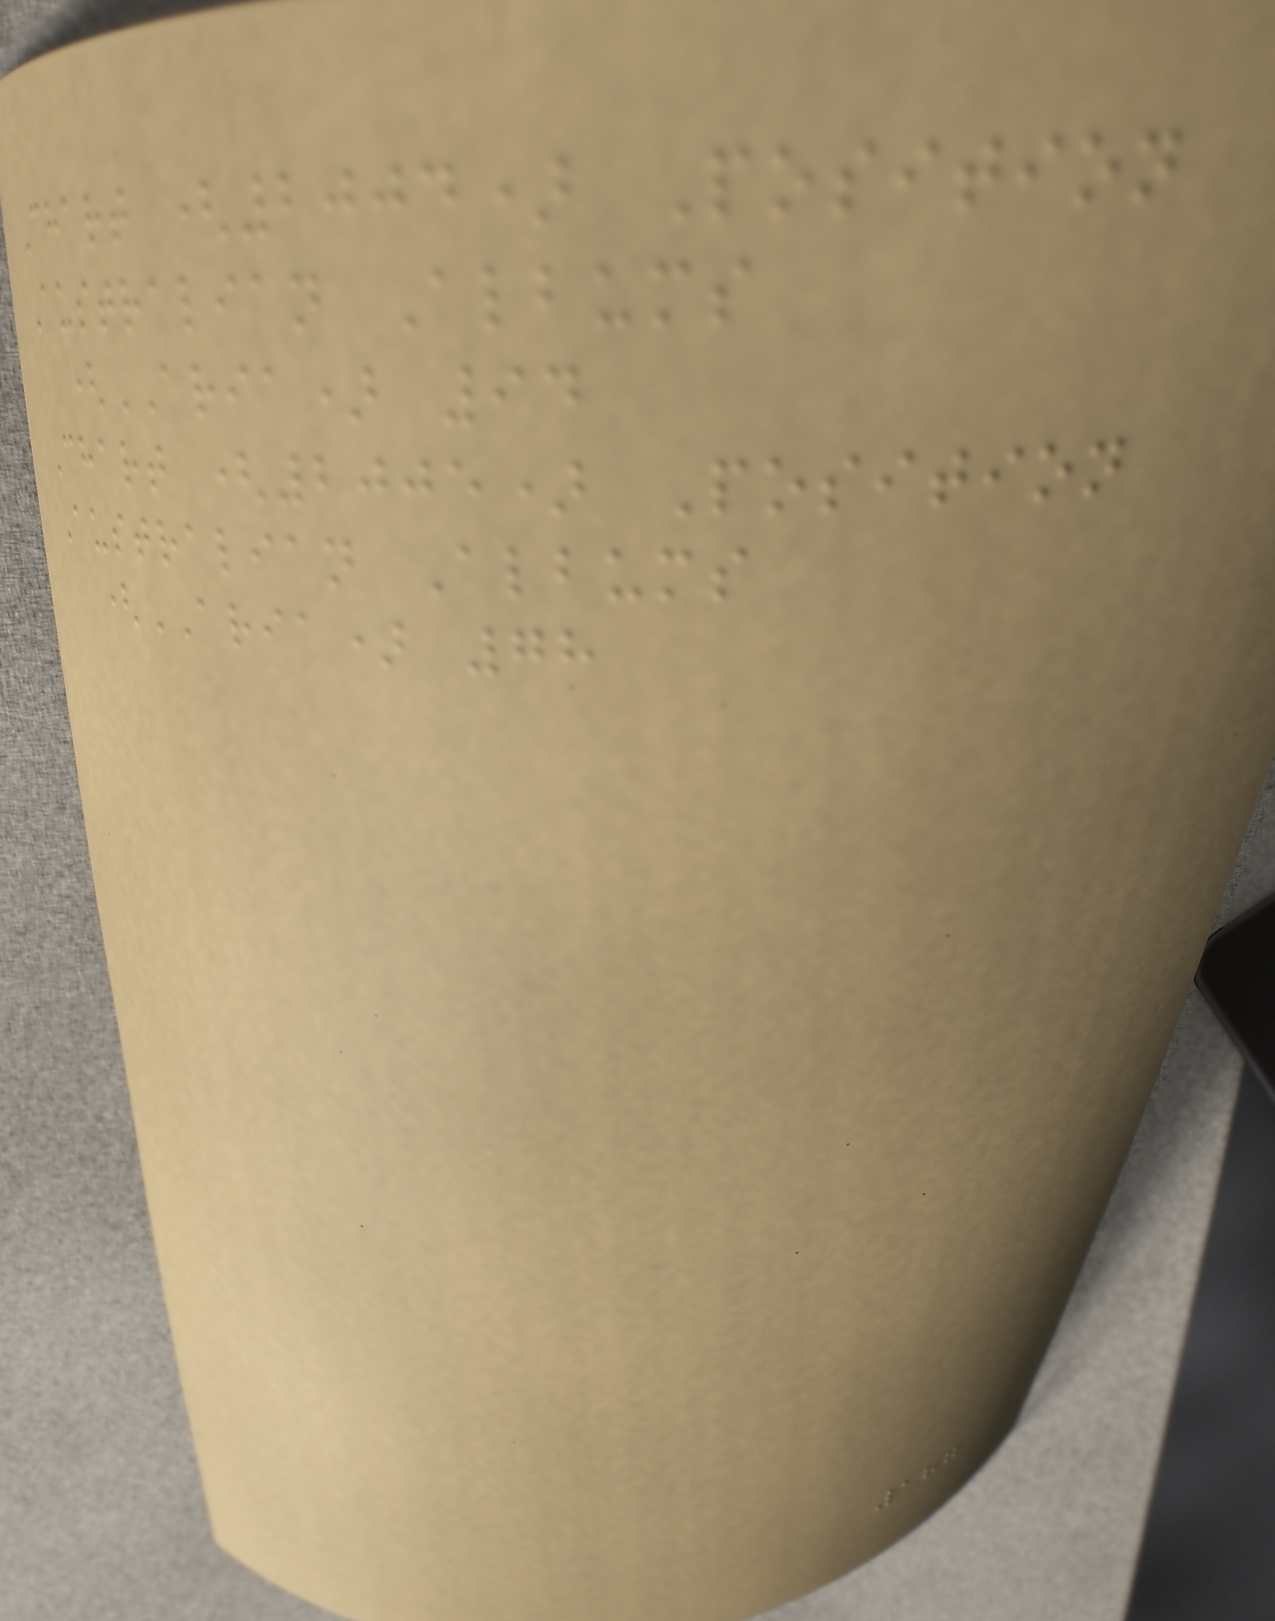Chart (2004) Position
Australian Albums
(ARIA) 94
Chart (2005) Position
Australian Albums
(ARIA) 78
187
